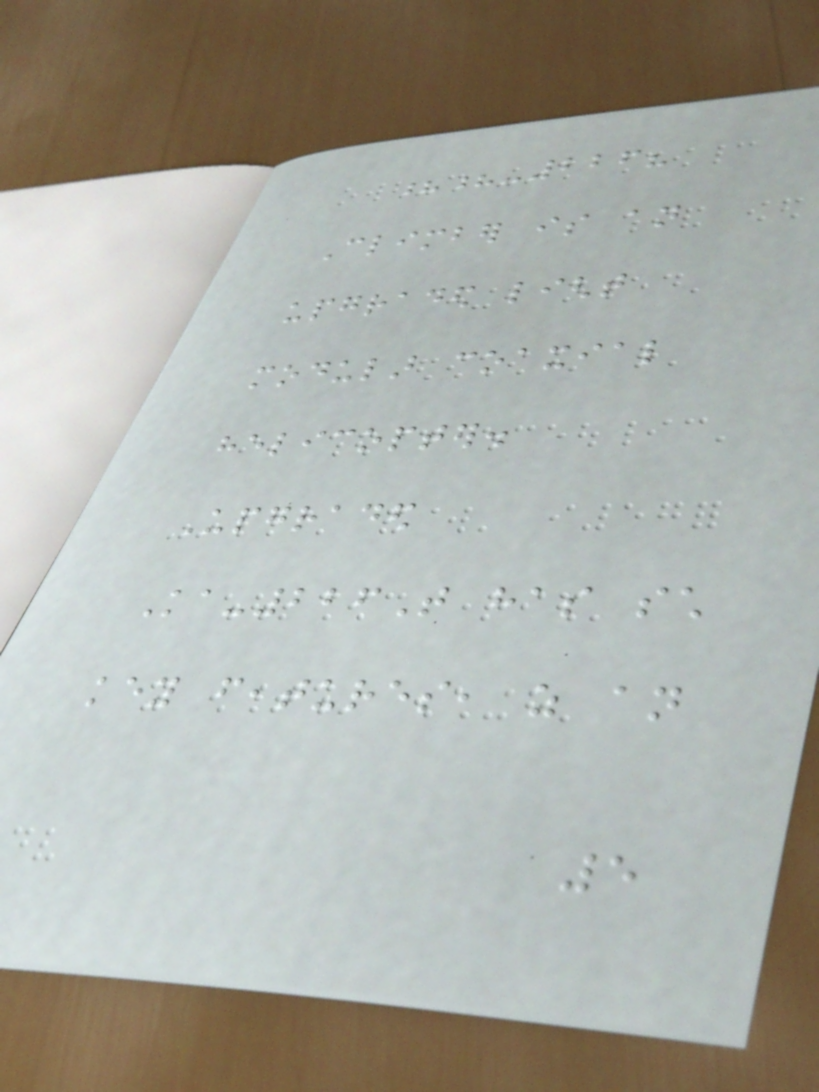??-226?
Climber is an
upgraded light
modular coaxial
helicopter.
Upgraded
Ka-226T has such
key features, as an
5
